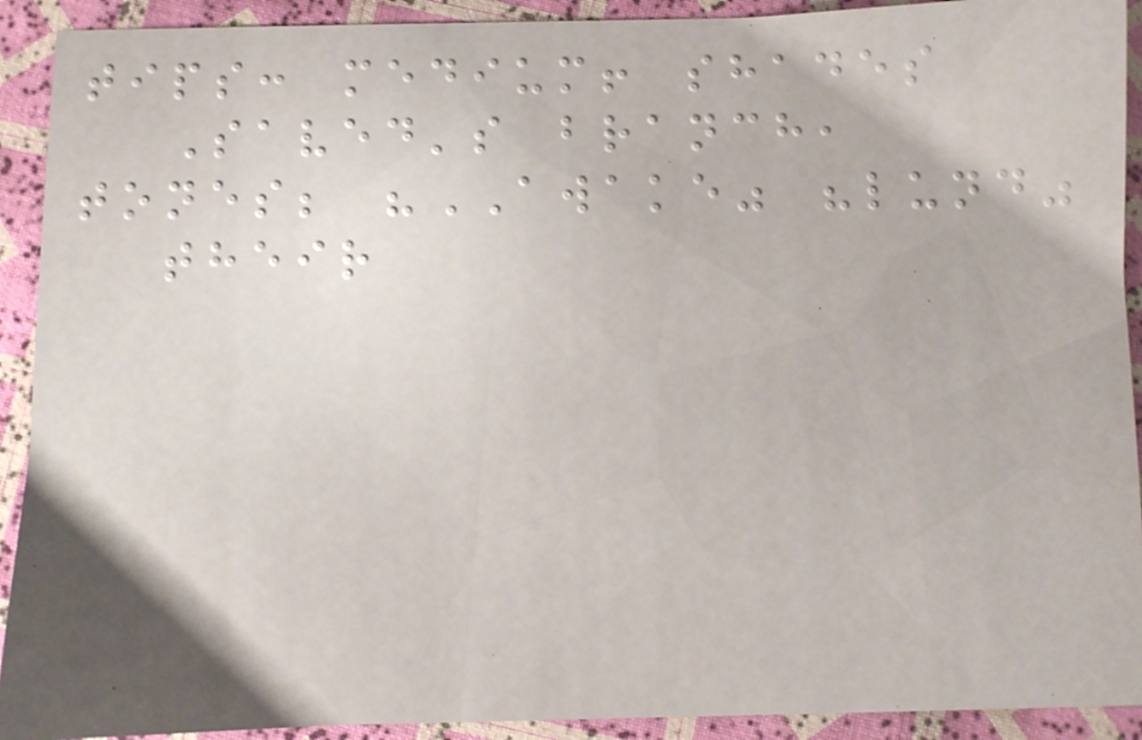tips: medium! shades
Saved's branch,
tones; "AWAKE" "lund"
their
